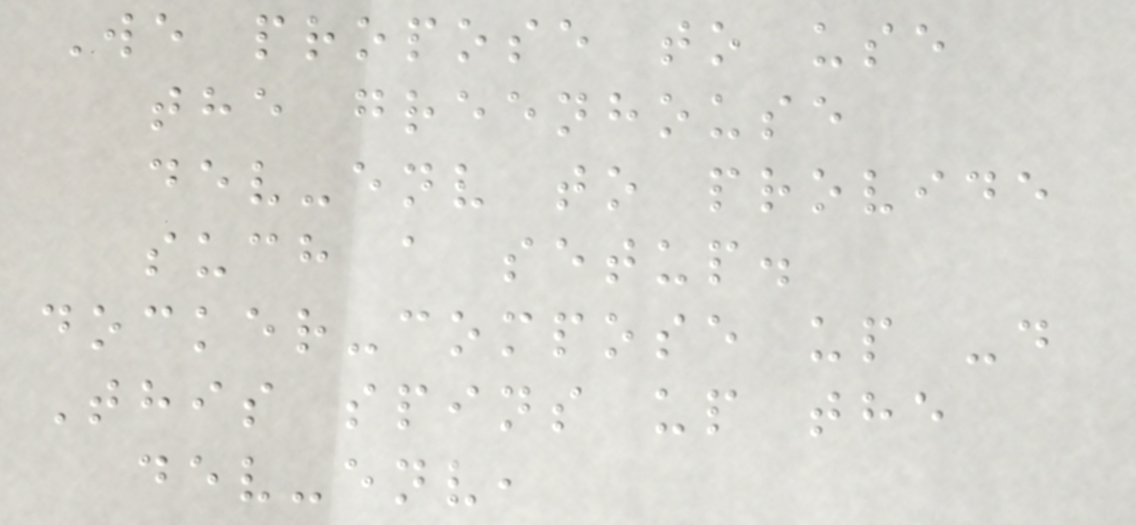We propose to use
the greenhouse
dev-env to provide
such a setup.
docker-compose up -d
This spins up the
dev-env,
